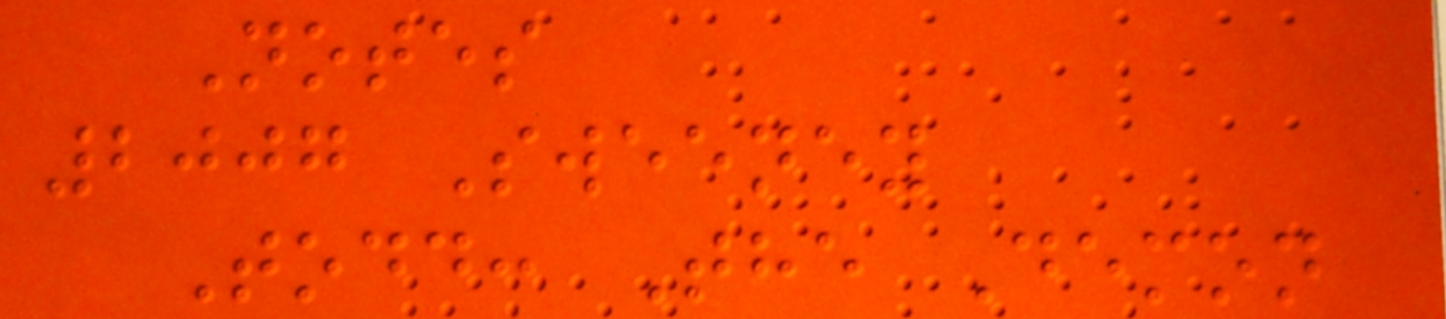Notes
2007 Sweeney
Todd: The Demon
